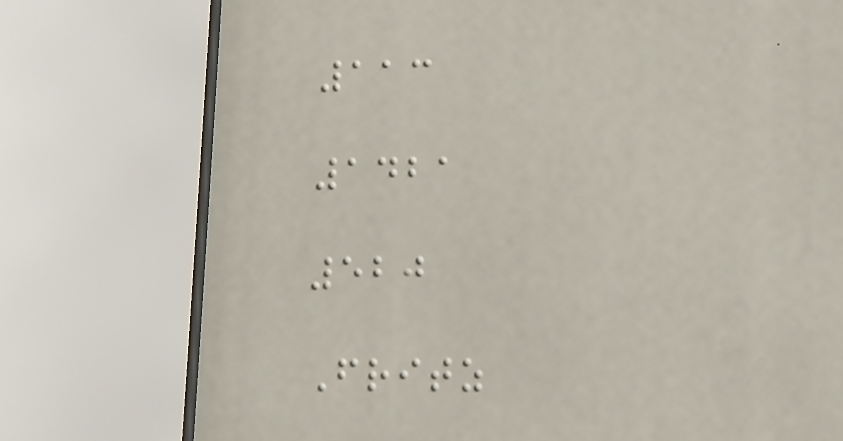113
1421
520
Fritz
